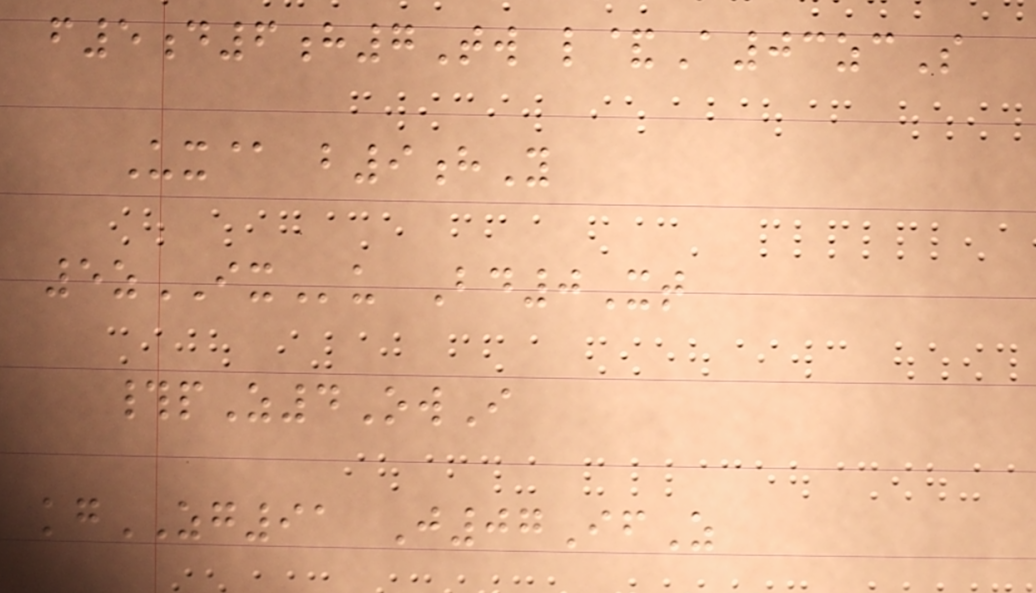f5d6h7Tw l&A03zcS
Ux@ b9hY
5zIXu Bd0Xt
#pZ4OwI
kgZG91 J07IfZ
